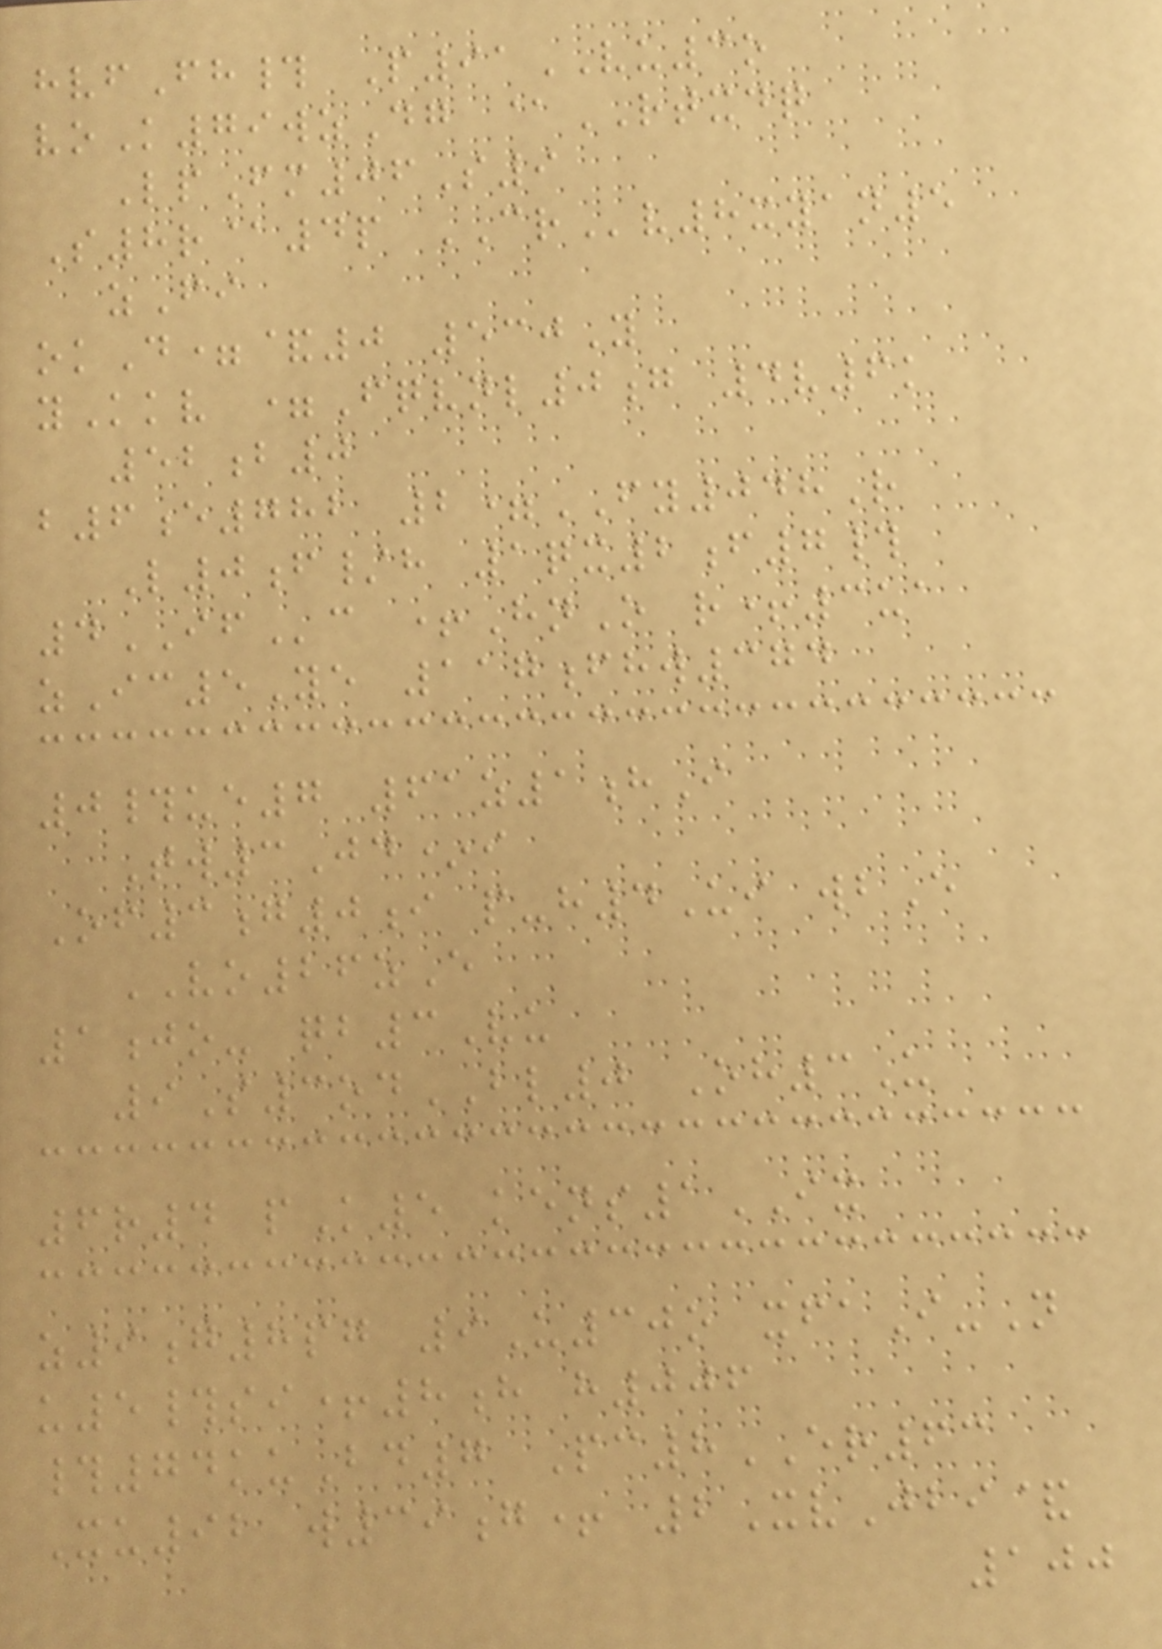hvfFh# P91VU3o
voK79wzDg @RTXDQ
LpFm06S9
S8r@4p CRv8xyan5
zFi
okD=&0 530Y
yKkv =Fqvnl0g 4v6k
52b0
b6e782 2=FY048R
L0f/h 1qx2f7#
4IFc +HnO r+3ua
zIc5Ye 117fhw374
0#ue7 61z1hI
Tw3Jd*i
Of3g0i p-h4Ui wbE
VO26zE
1jo- qb3Vu
9S3odBL0 Oh3U
6r4 pK5 kens1IX
z9g8pg 9U30o xfaI-N
u5#si+8h h006
#74kuBd7 Pc8ER63
Xu92 w39g+ 2XvJbi&
100
